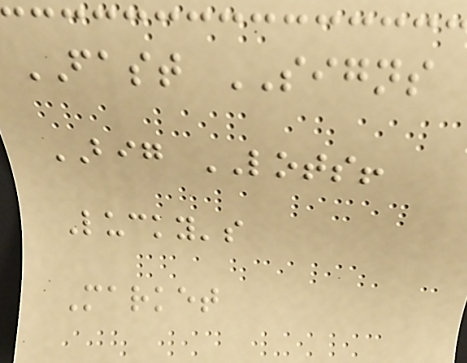FAST SIGNS
BIG LOTS!
Lucky's
Market
